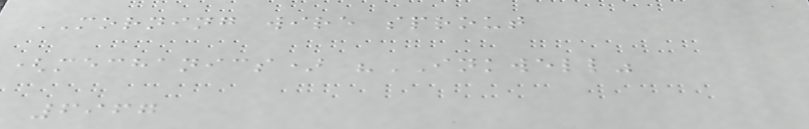MORNING wire sprout
(mechanics) "INKWELL"
6967
